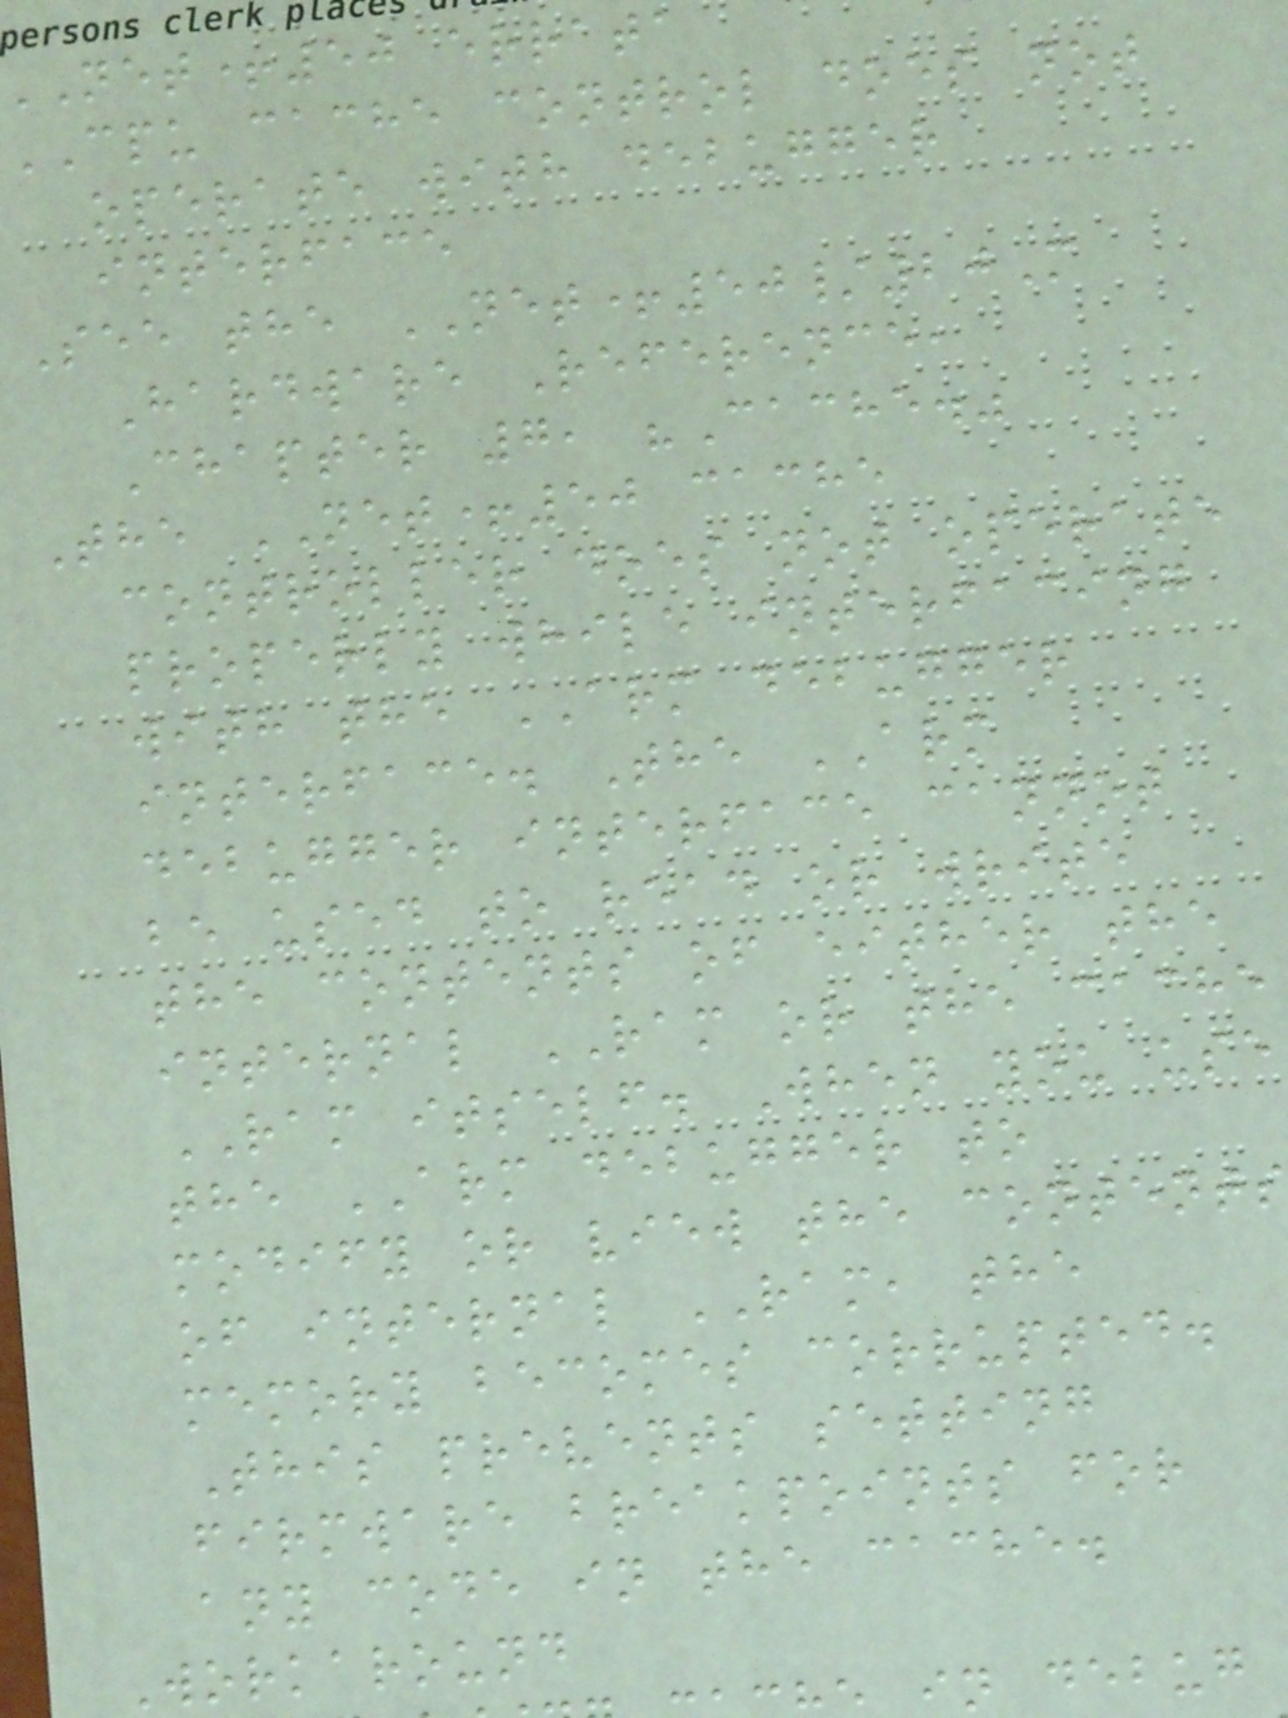net+50 errata
CPU cache control does not
operate with debugger
interface
See the NET+50/20M
Hardware Reference,
Chapter 7, "Cache."
The NET+50 cache
controller does not operate
properly while interfacing
with the ARM debugger
interface. The ARM
debugger interface cannot
be used to read or write
the contents of either the
internal RAM or the cache
RAM itself. When you use
the ARM debugger to
modify or view the contents
of internal RAM, the
memory becomes corrupted.
This prevents setting
firmware breakpoints for
any code in the cache.
Workaround
in debug
